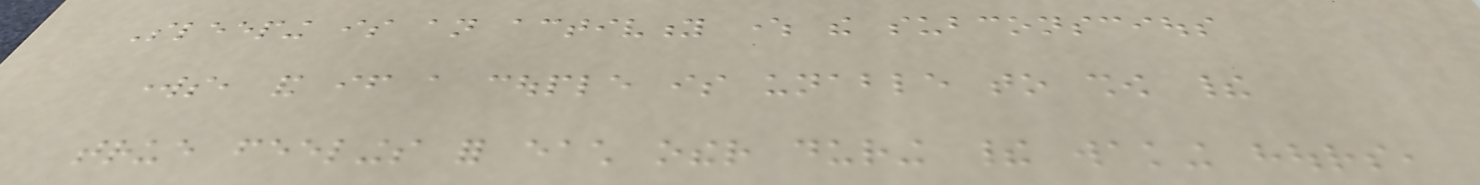Sleeping is an activity where the subconscious
works, and if a couple is unable to show their
true feelings for each other during their waking hours,
